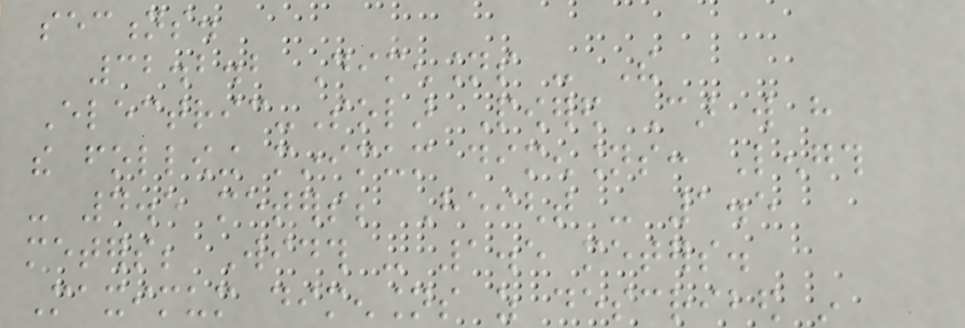sections.
32.2.2 Dimensions - The
Electric-Solar Powered Car will have
the following minimum dimensions: Length
- 4.5 meters; Height - 1.5
meters; Width - 1.5 meters.
Maximum dimensions as described in
